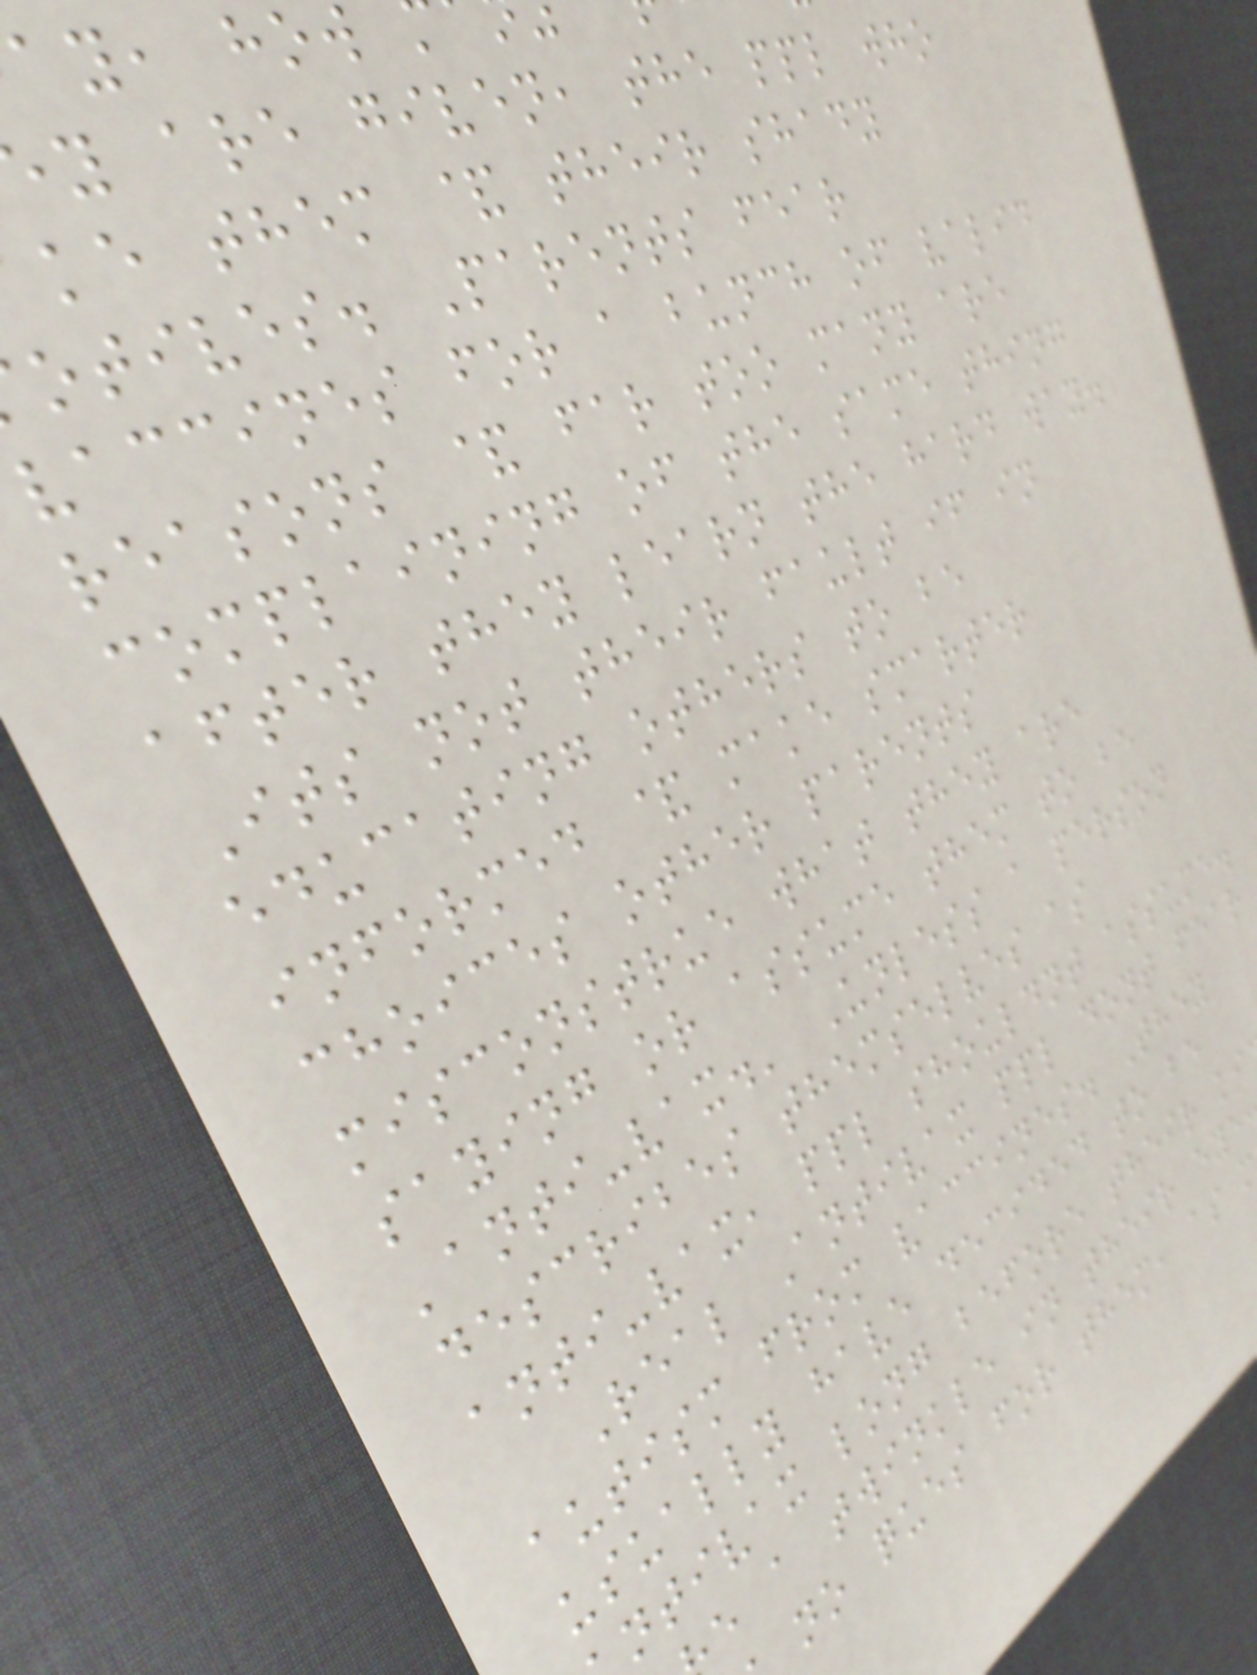y are given, the ppl who
ke them & their shady
otives. Parents fear
vaccines for a bunch of valid
reasons & far too many are
complaining of the same thing
after they learn the hard way.
Its not their fault if in
educating others to be
informed & make smarter
choices other parents
misconstrue what they are
saying or assume them to be
'anti-vax.' Unless a person
describes themselves as
anti-vax, ppl shouldnt assume.
Real Antivax ppl dont fear
autism from vaccines. They
usually have decided to be
ntivax long before their ki
e a twinkle in their eye
no ques for them, as
